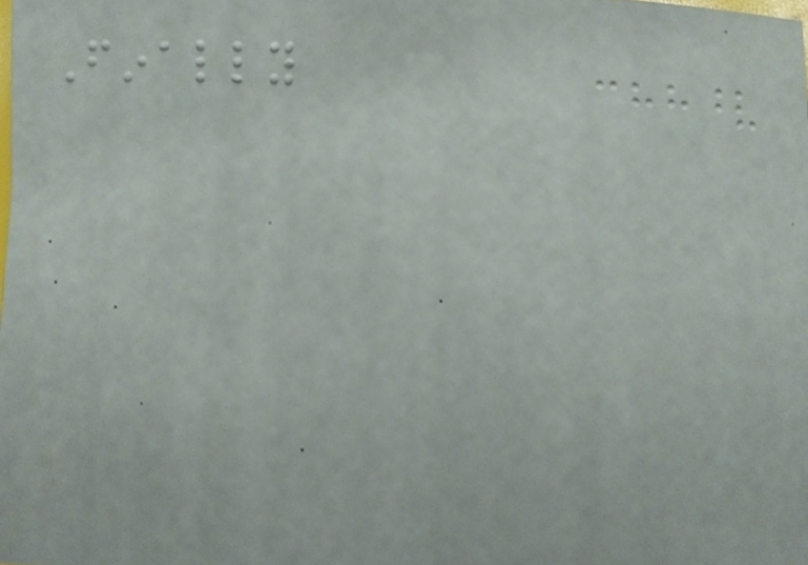Finally
